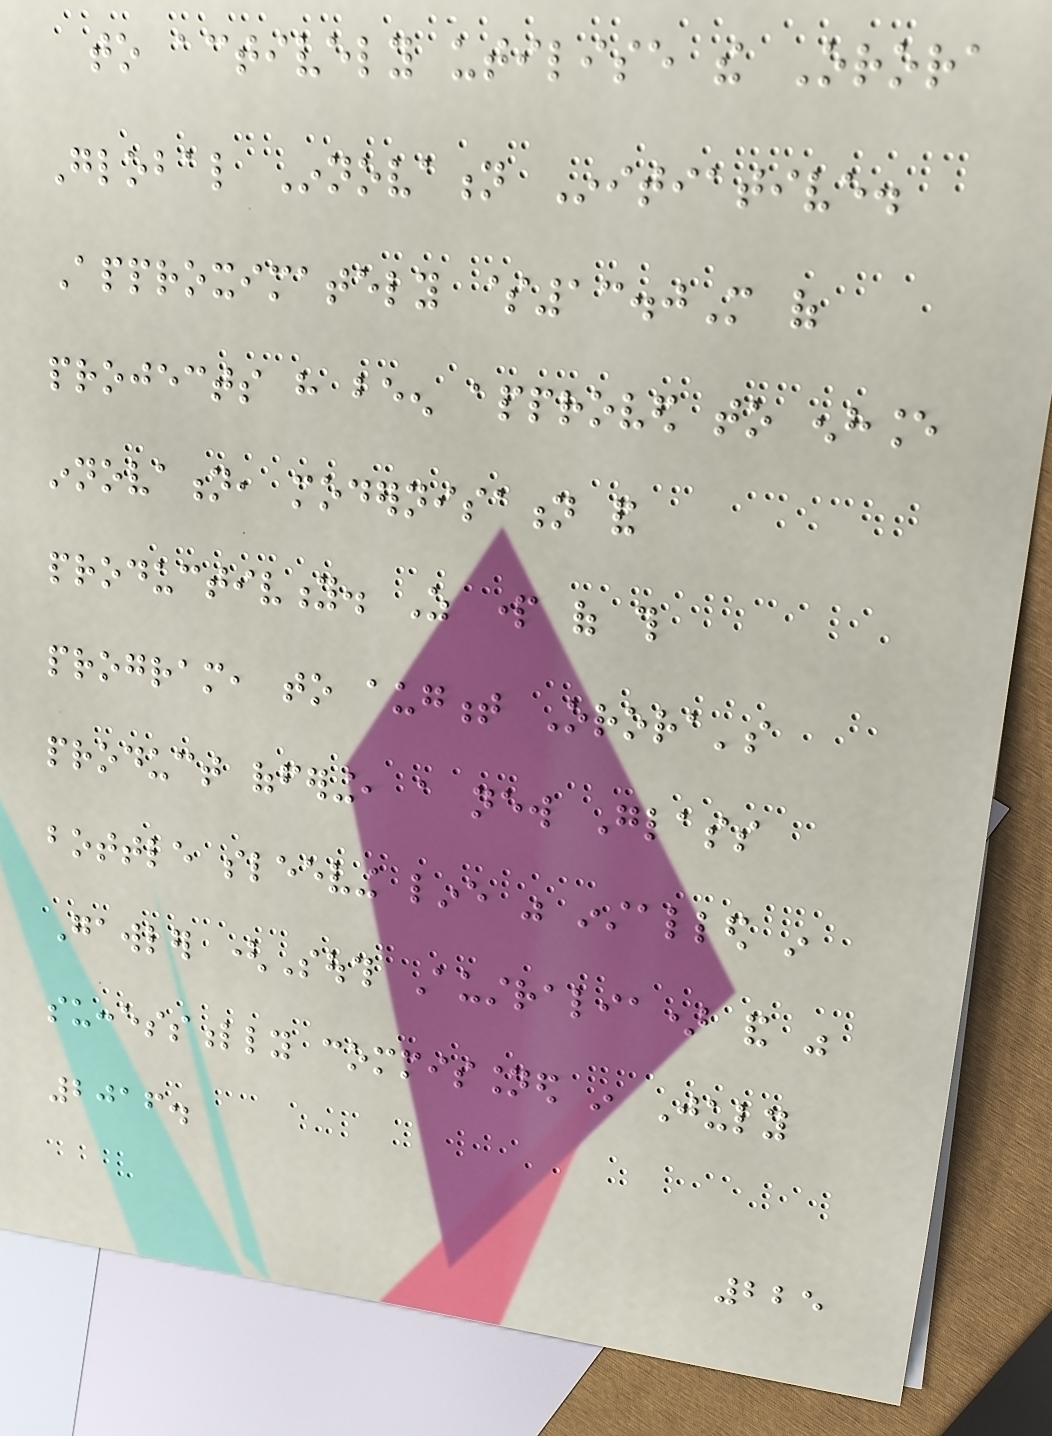to actively utilise the Orora
Global Innovation Initiative.
Approximately $13.0M of
projects have been approved to enhance
innovation, modernisation and
productivity. As part of this
program, to augment Orora's
product offering, a new Glass
bottle sleeving line was installed in
Gawler (South Australia) and was
successfully commissioned in July
2016.
225
